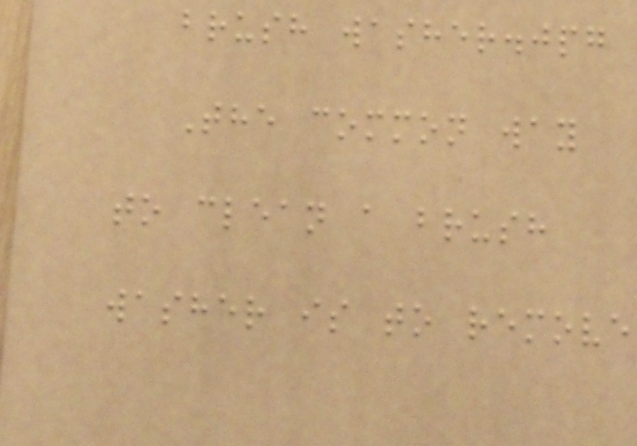brush washer.jpg
The common way
to clean a brush
washer is to remove
